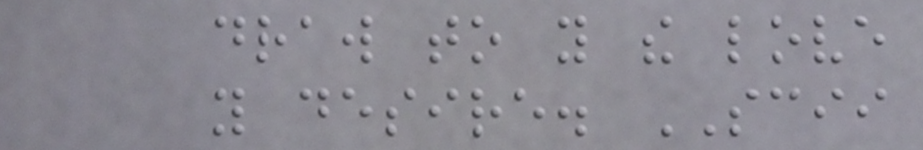draw to you the love
you desire. SCII
